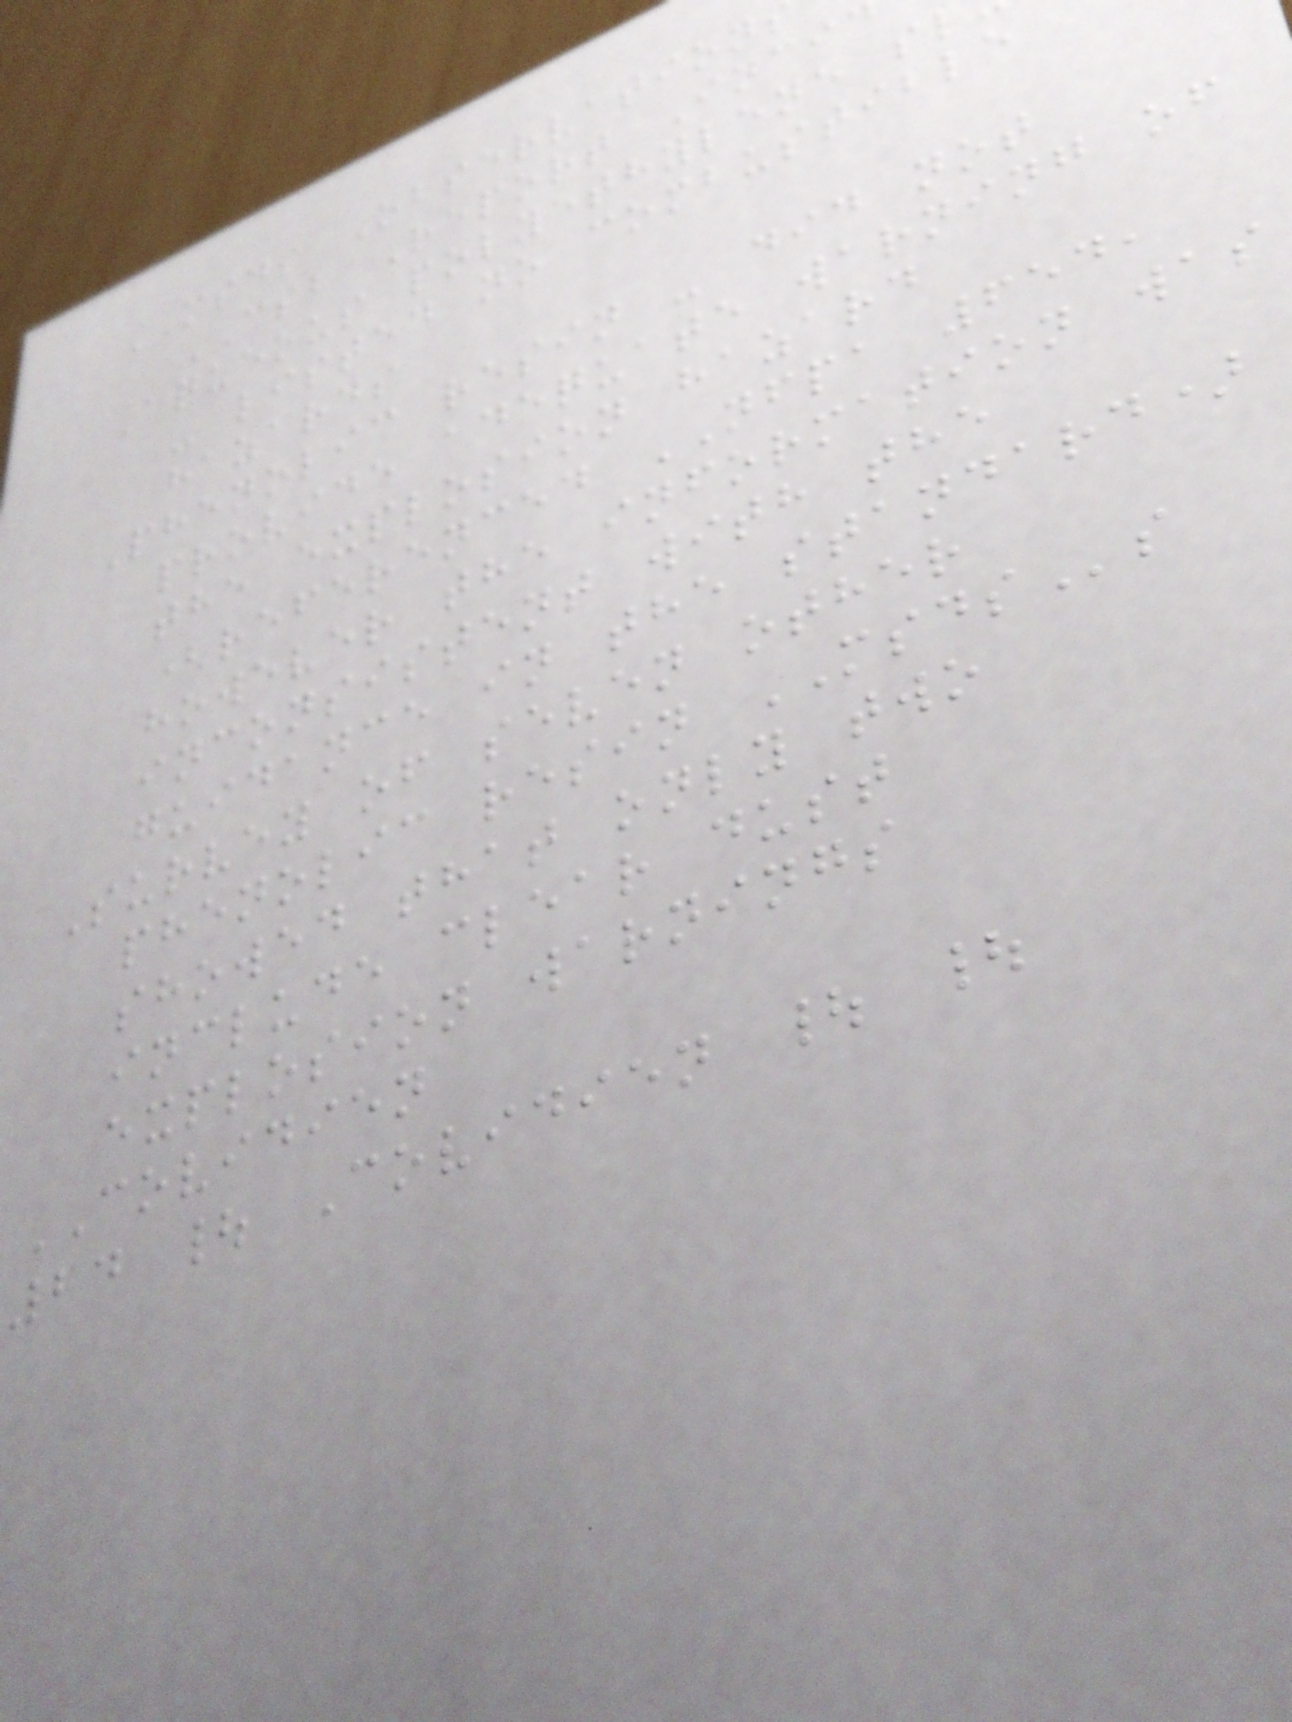MSDS Observation
CSB Report Inci
Aqueous polyethylene s
- listed no combustible
hazards
Phenolic resin - did not
provide adequate warning of
the explosion hazard
(referenced NFPA 654,
however the information was
inconsistent with the
guidance in the standard)
Survey of seven other
phenolic resin MSDSs
showed that only two
include clear dust
explosion warnings
COVIDIEN
24 | Covidien | |
